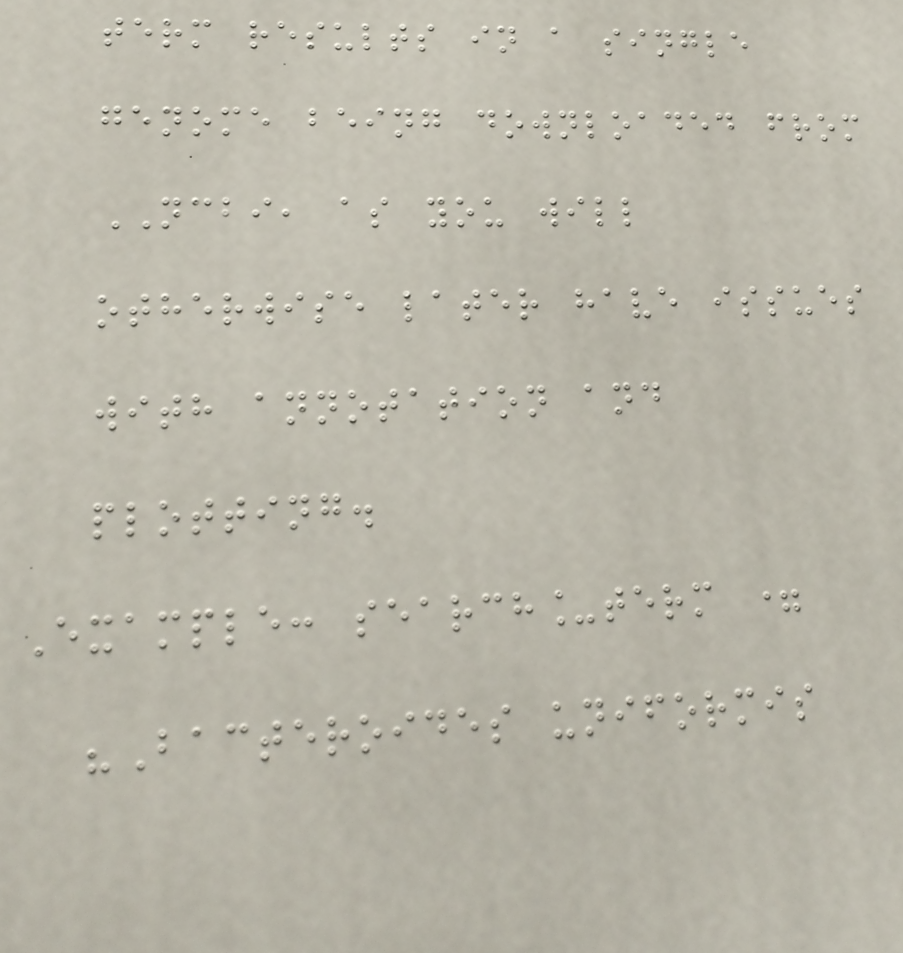term results in a single
genome being downloaded from
NCBI, as you will
otherwise later have issues
with annotation and
plotting.
Example: search_term =
"Bacteroides uniformis
